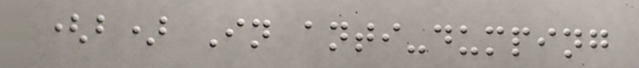(b) In anti-dumping
